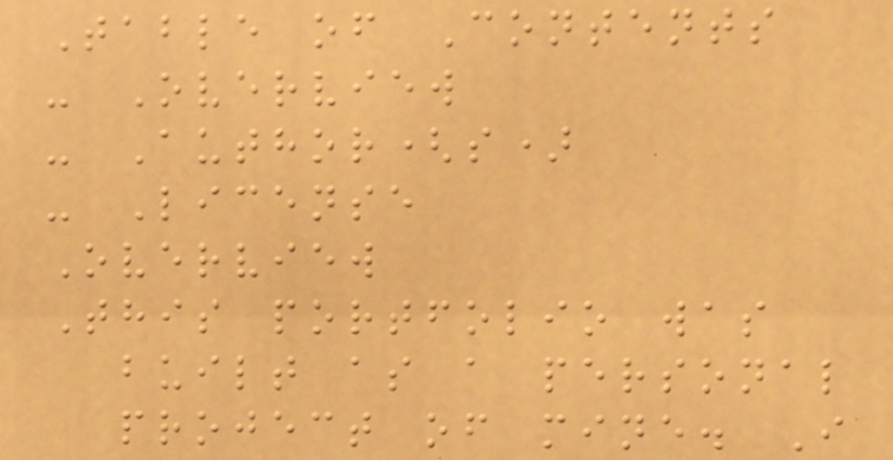Table of Contents
- Overview
- Author(s)
- License
Overview
This portfolio was
built as a personal
project of mine. I
